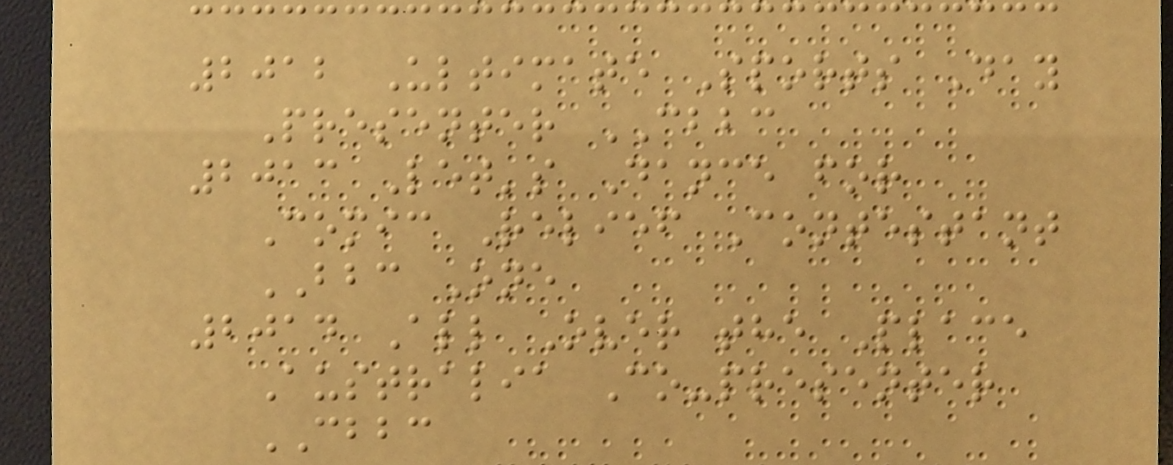2012 Ultimate Sports Day
Presenter CBBC
2013 Let's Dance for
Comic Relief Contestant
BBC One
2014 All Over the Place
Australia Co-presenter
CBBC
